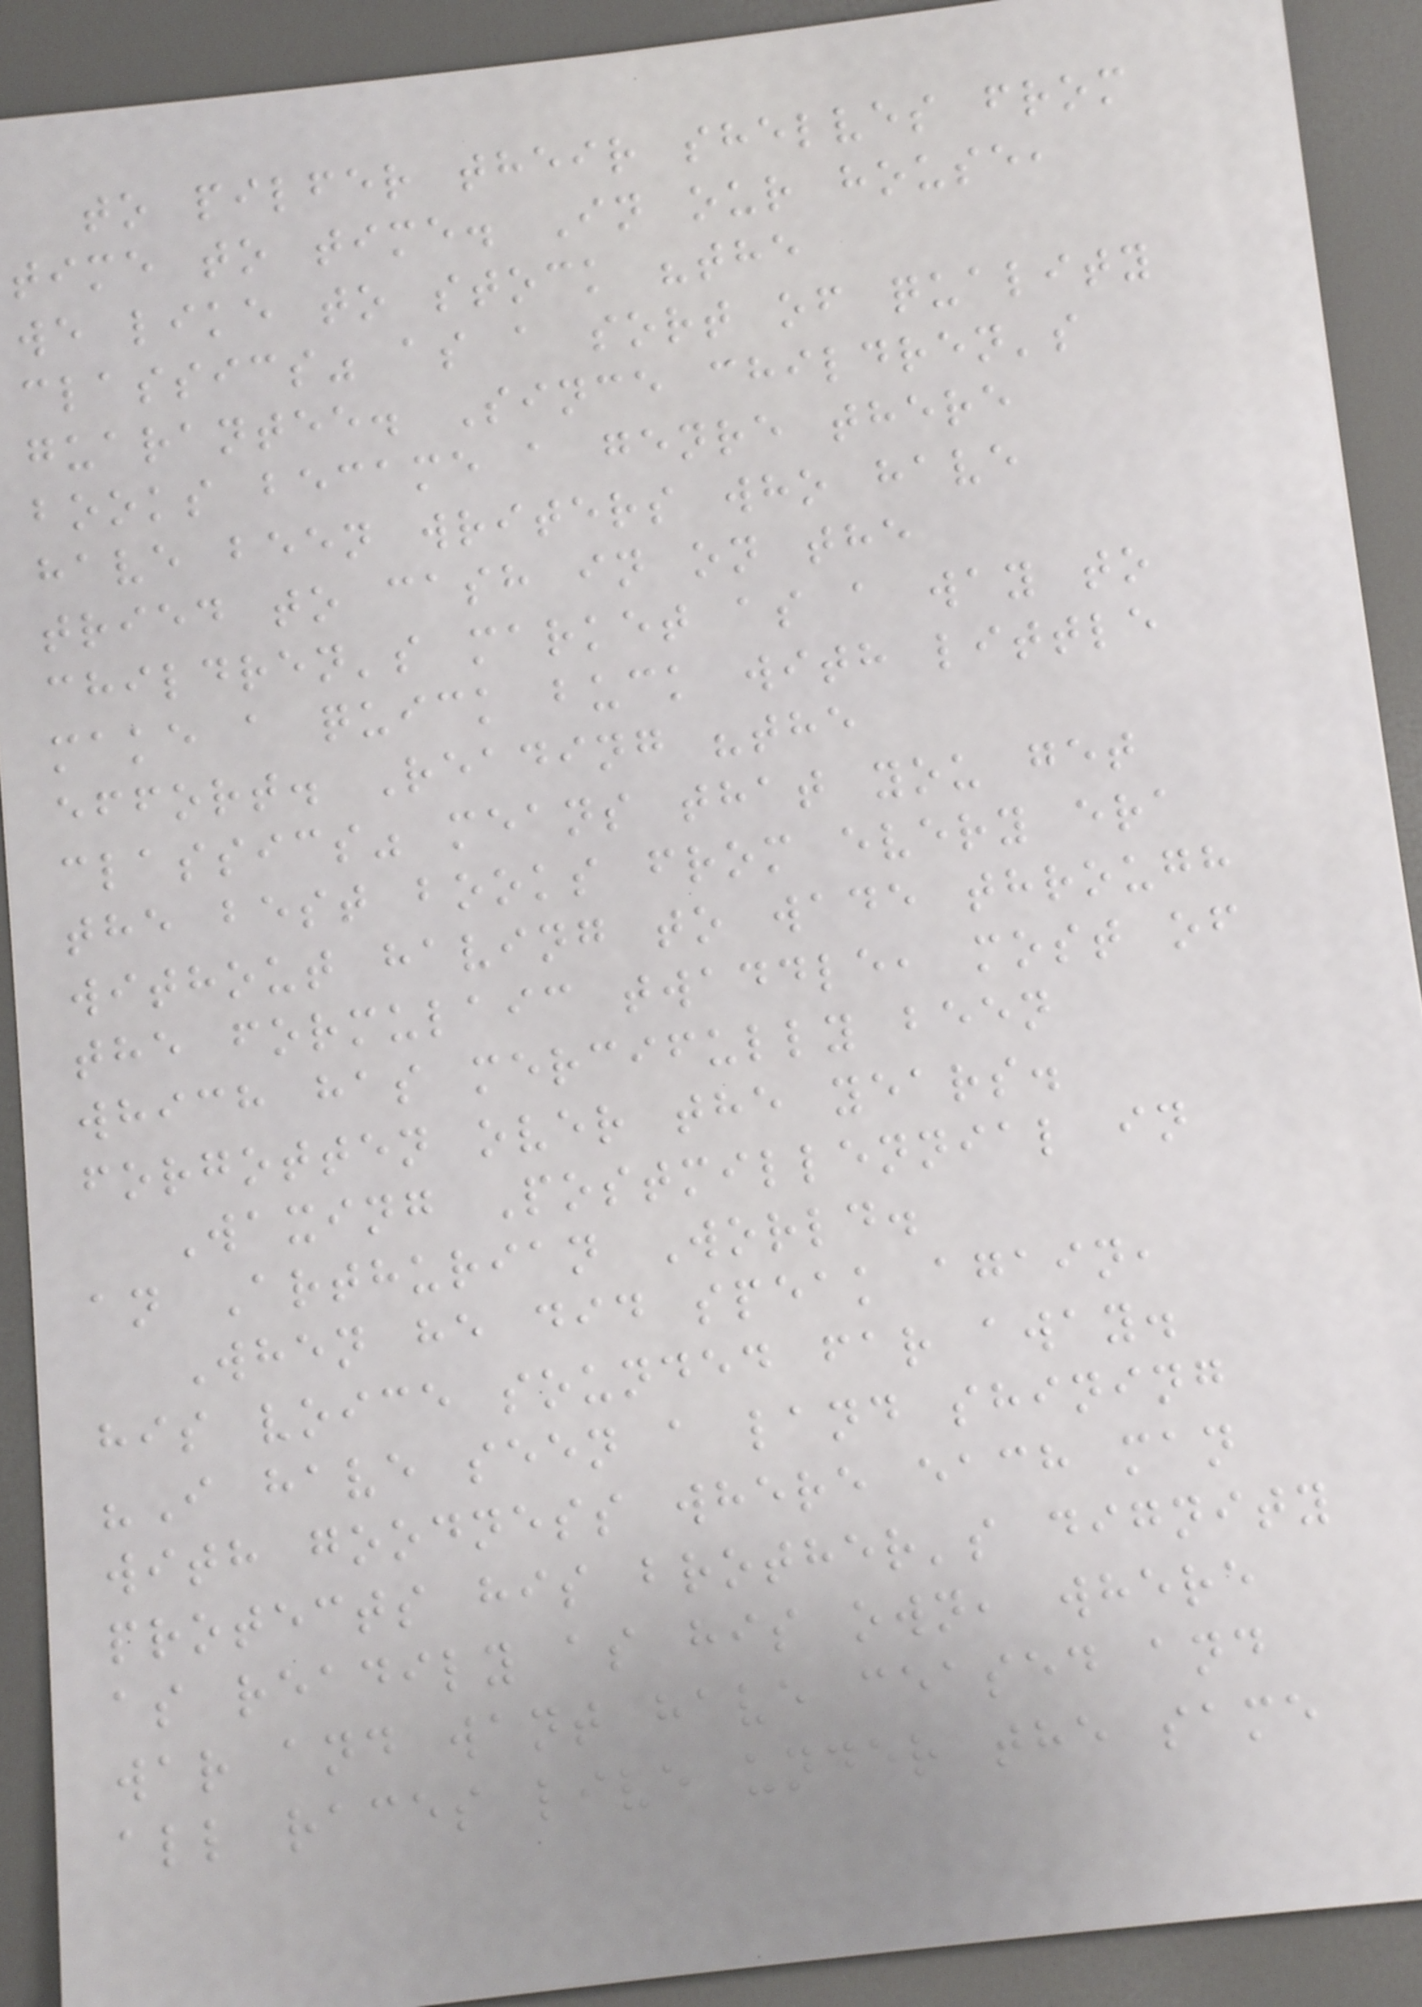to pilfer their shelves from
time to time. In our house,
we like to stock "the
classics" as a sort of quality
guarantee. Since children's
books became a genre there
have been writers who have
tried to cash in on the
children's market as a way to
make a quick buck with little
effort. Reading "the
classics" means that you get
the best books from every era
without having to wade through
the formulaic twaddle, most of
which has mercifully been
forgotten over the years.
Waxing Postmillennial in
an Arthurian World.
When he did speak again,
his voice sounded far away.
"I have seen a land shining
with goodness where each man
protects his brother's dignity
as readily as his own, where
war and want have ceased and
all races live under the same
